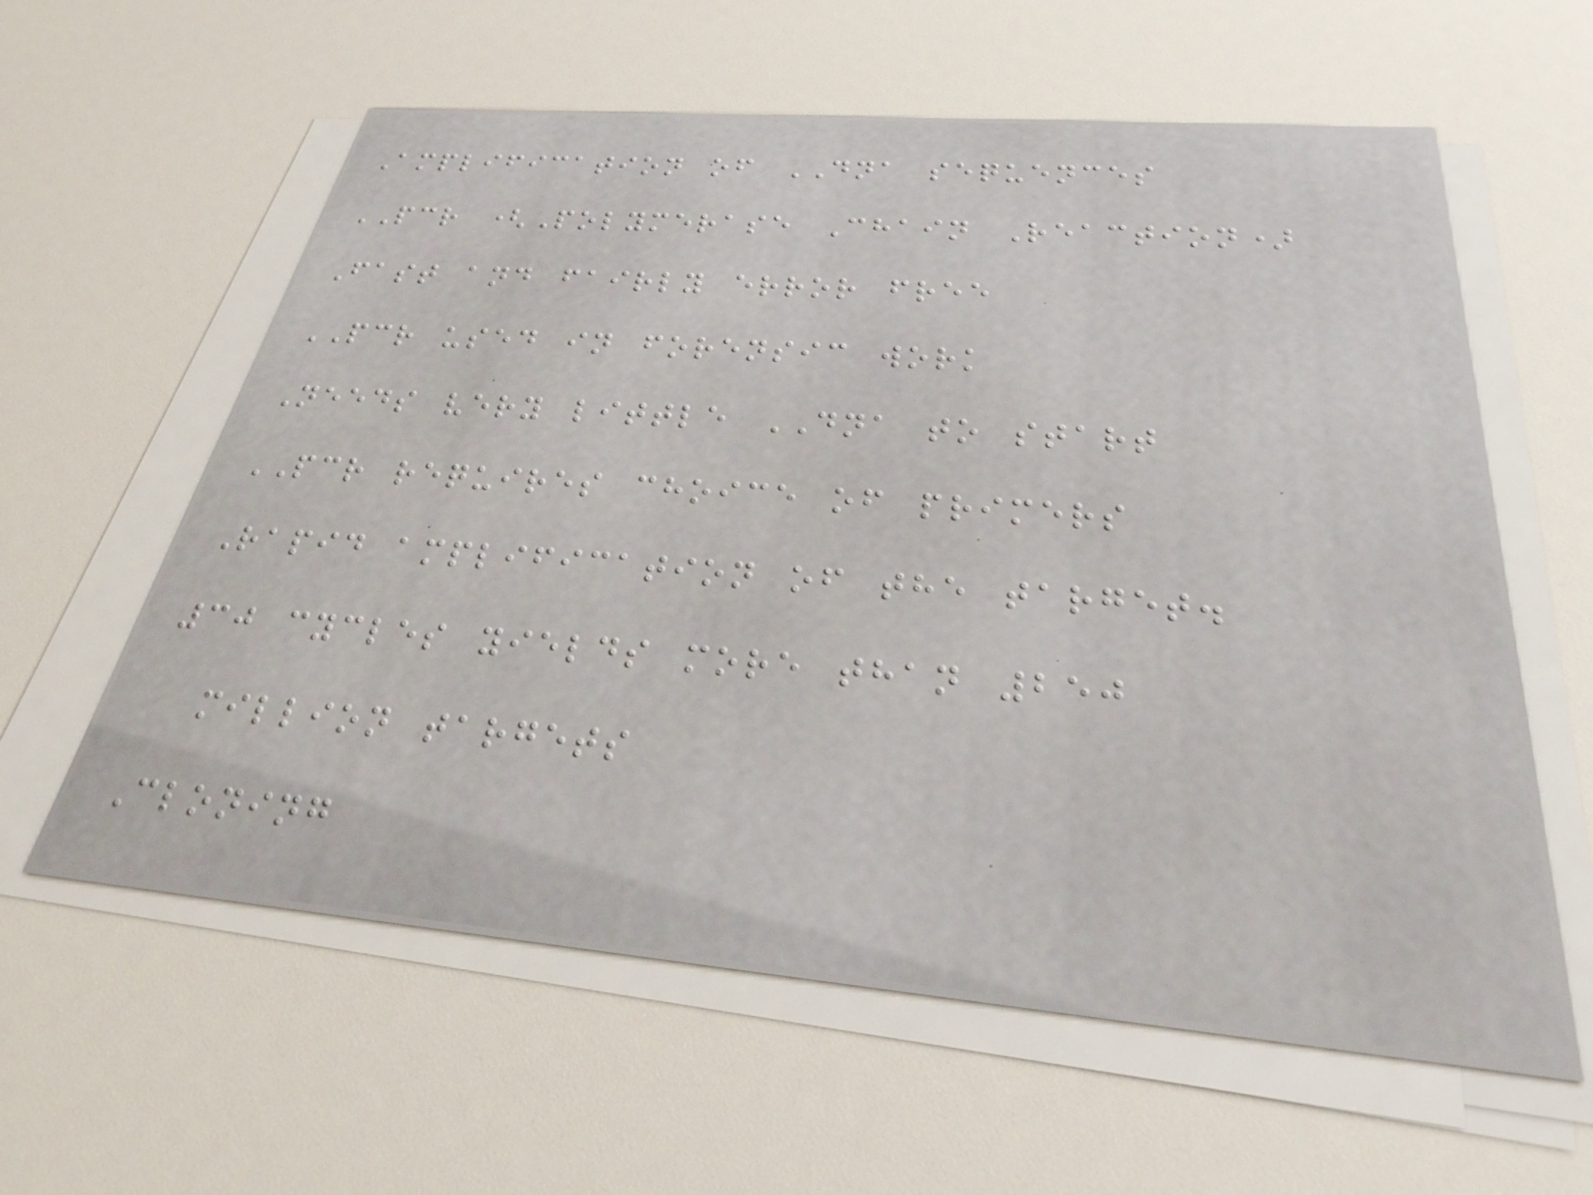Amplification of DNA sequences
PCR (Polymerase Chain Reaction)
Fast and fairly error free
PCR used in forensic work
Needs very little DNA to start
PCR requires choice of primers
Rapid amplification of the target.
30 cycles yields more than 250
million targets
Cloning
